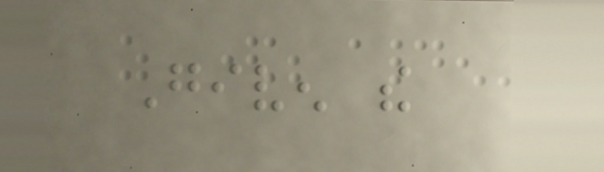Given the
